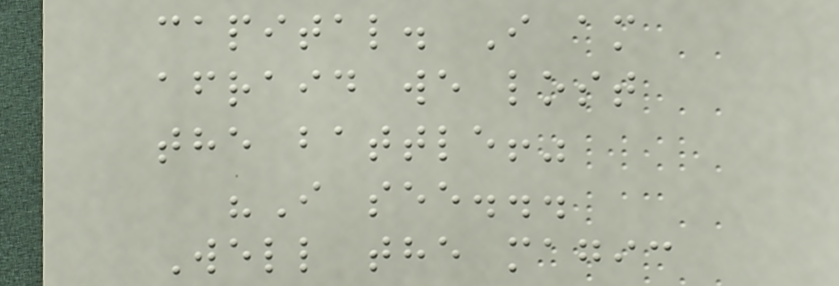capital. I am
afraid we lost
the battle!"
"I see...
Well the magic
